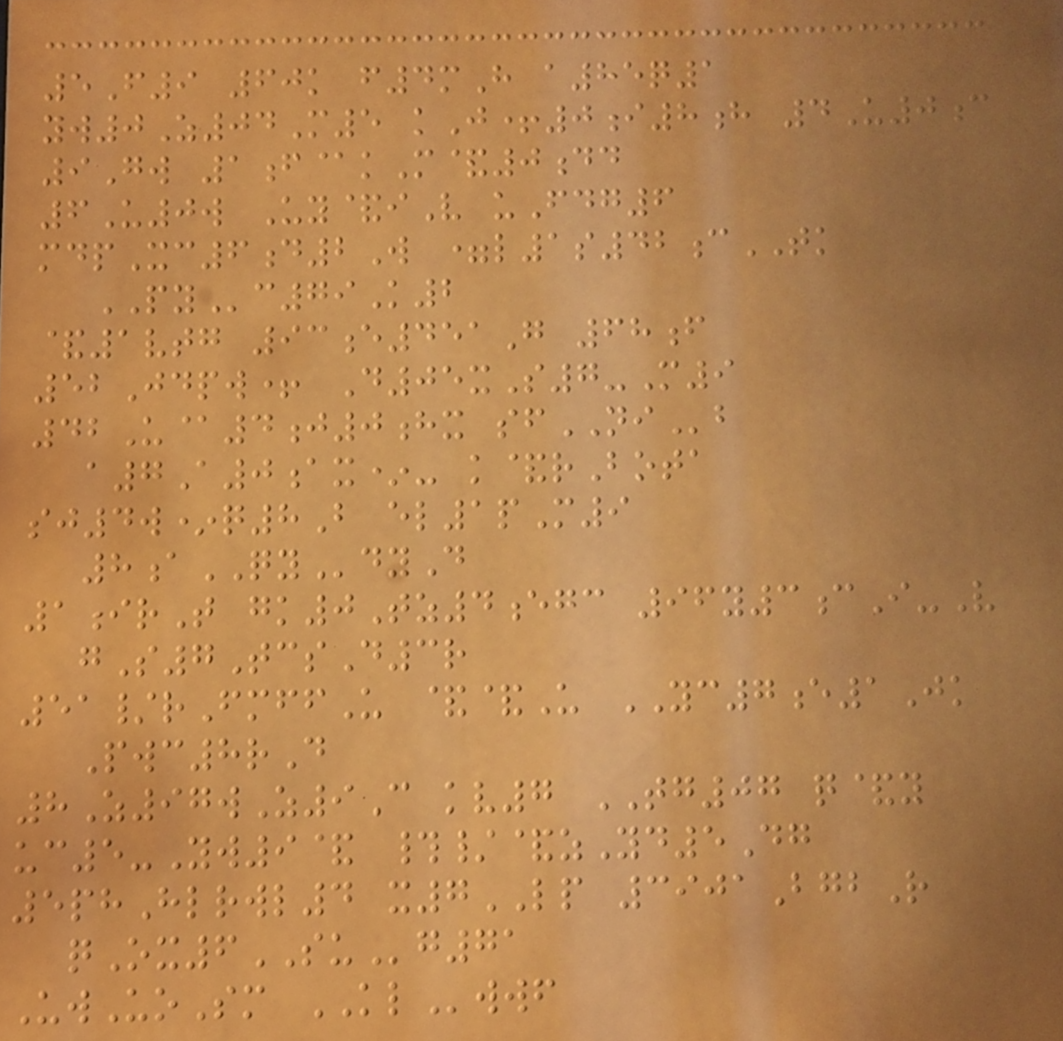5F9 60k f4mH a85q1
yw0Z04M5 kJ+0i8h 4U0c
9Gw 1f@kM&0dd
6U0w Uy&iV uFdg6
mdpXc6d2W =l1s42cTK
PYc79K2
&1vtg 93e451G 68f
52Jdpw+ D05xS7-M9
42U@4j0hx sfNIb
a7A0ax*- k&rBota
sj4w*q8B el1pM9
8aQYdyD
1irT gk0Tz4egc 96y3cI-V
gS7TcsD3r
51/rFmffU &&U YC7e1Jk
Pwc8rD
8Z97wZ9C kv7 TG07 q&y
uc5-Yw9& #/&zYd5Dg
5phHlrwl4 x7LP 3901BgbR
qOx6SUg71
UwUoSm KLwwf
